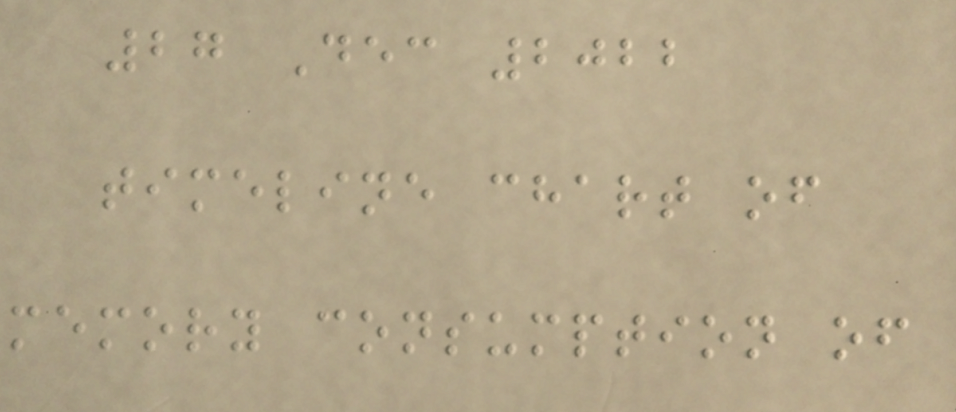27 Dec 2022
timeline chart of
memory consumption of
